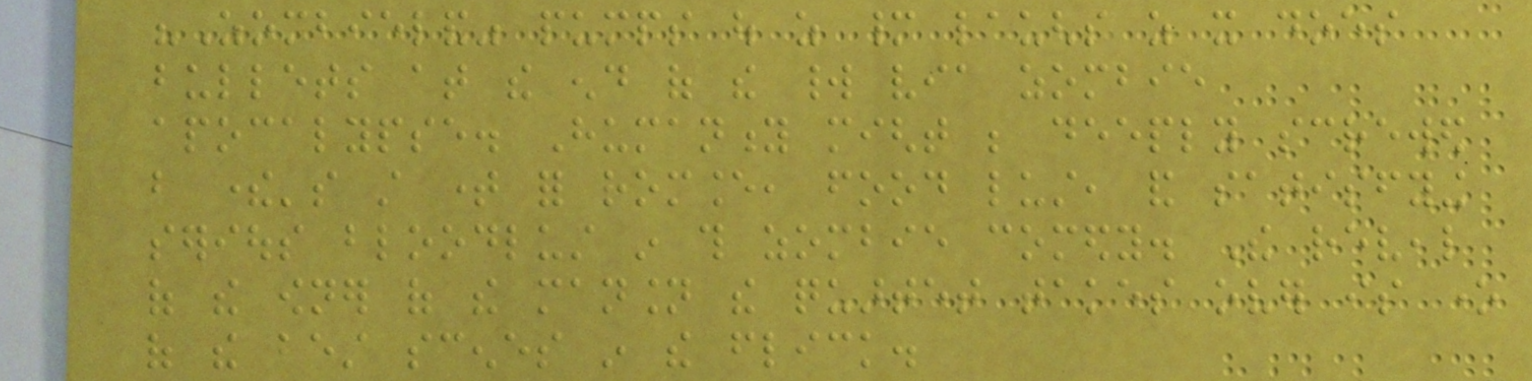"Zombieland" pumps out as many laughs as it does
bullets at the end of the world via zombie
apocalypse. Humanity might be deeply screwed
but there's still time for romance, food lust, and satisfying
serious bloodlust in this zombie comedy. The reveal
of the owner of the mansion the quartet takes over is one
of the best scenes in the flick.
